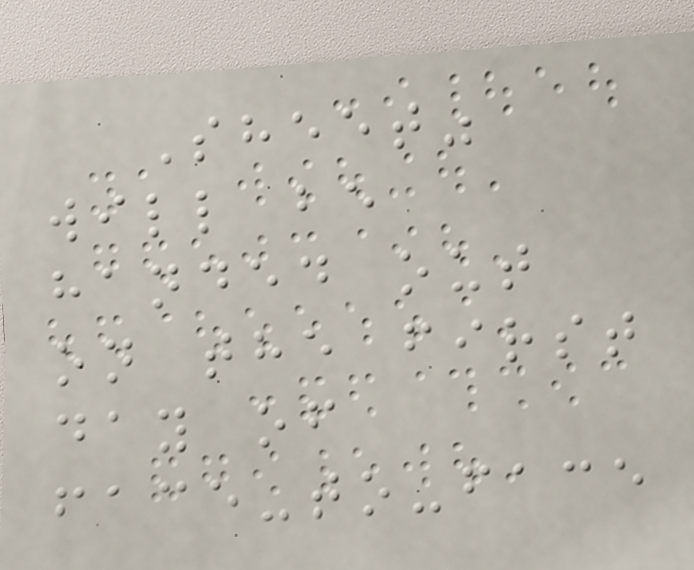Sheet"
will be
handed out
on the first
day of
face-to-face
